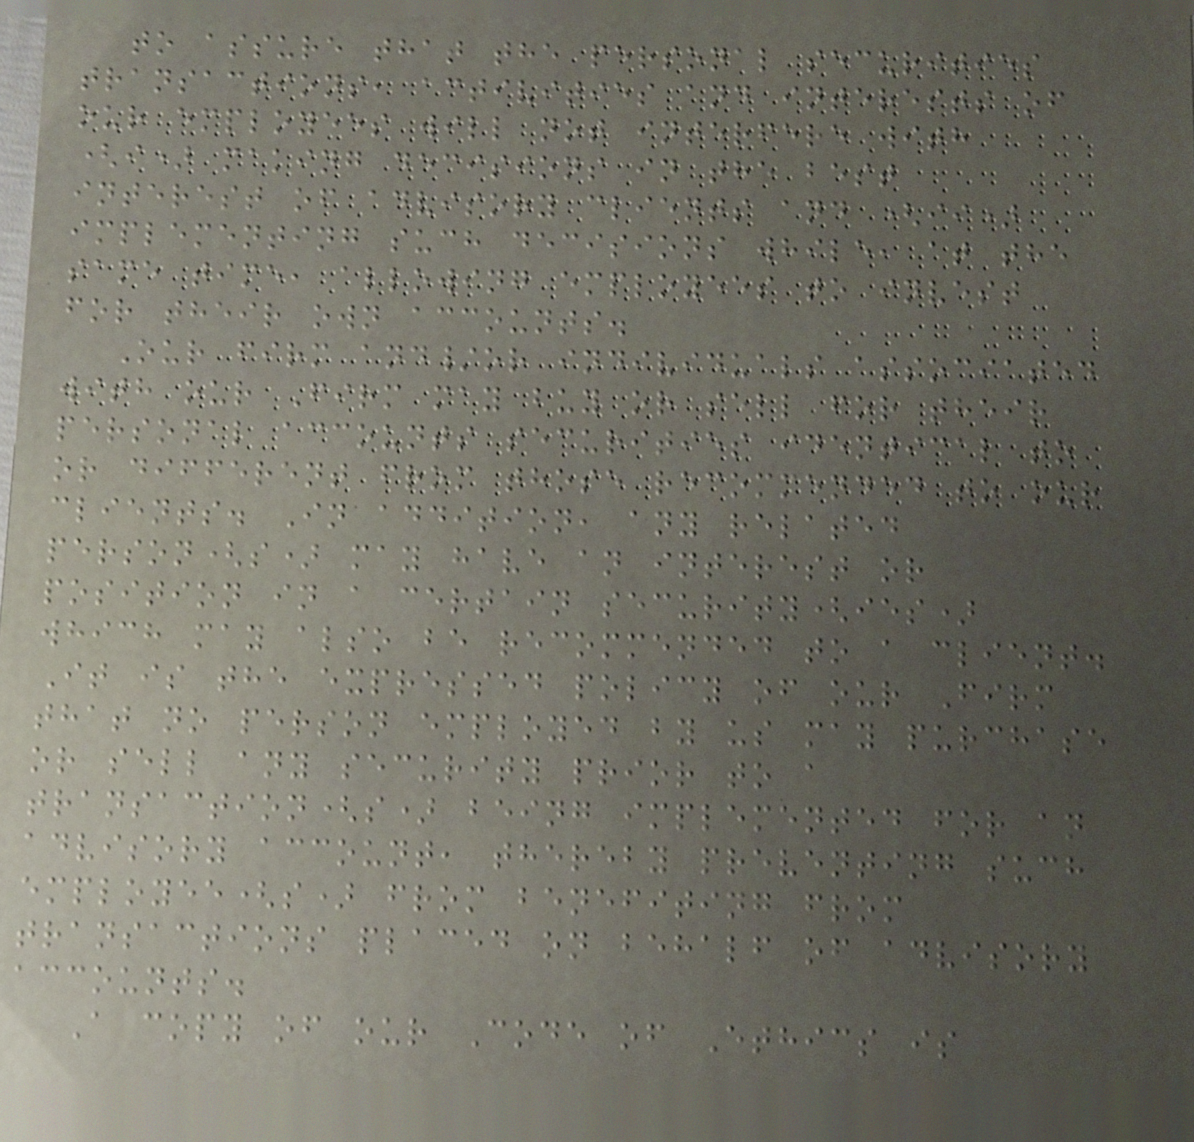to assure that the personal securities
transactions, activities and interests of
our employees will not interfere with
(i) making decisions in the best
interest of advisory clients and (ii)
implementing such decisions while, at the
same time, allowing employees to invest
for their own accounts.
Our firm and/or individuals associated
with our Firm may buy or sell for their
personal accounts securities identical to
or different from those recommended to our
clients. In addition, any related
person(s) may have an interest or
position in a certain security(ies)
which may also be recommended to a client.
It is the expressed policy of our Firm
that no person employed by us may purchase
or sell any security prior to a
transaction(s) being implemented for an
advisory account, thereby preventing such
employee(s) from benefiting from
transactions placed on behalf of advisory
accounts.
A copy of our Code of Ethics is
